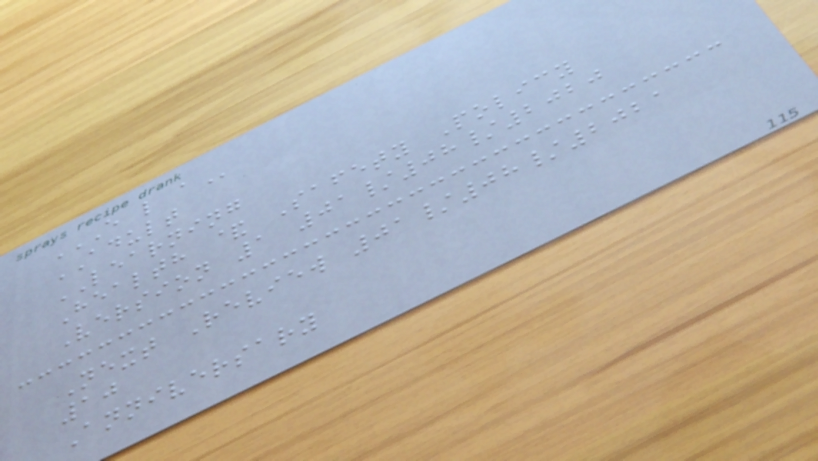E L A
ADULT
LEARNING
Health & Safety Policy
Version 1 01/08/2020
Next Review 01/08/2021
10
Anniversary
